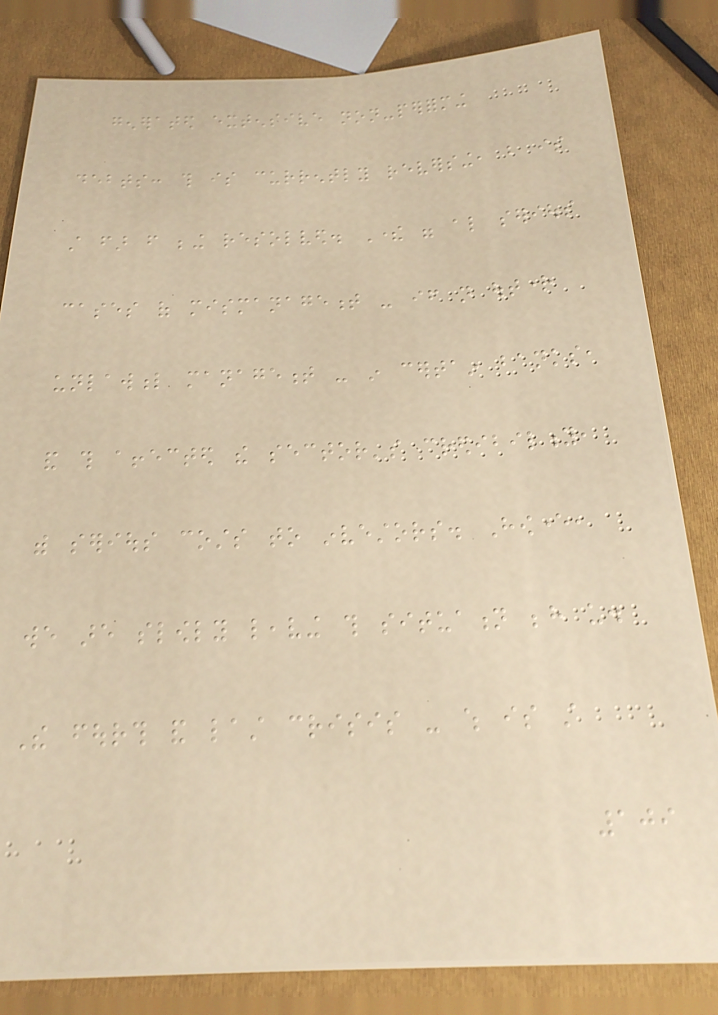generated extensive non-performing
debts: this is currently reversing, but is
still far from being resolved. There were also serious
cases of mismanagement - if not outright
unlawful management - in certain banks,
and this affected the sector's credibility,
with serious costs to investors. However,
we are slowly leaving this situation behind us.
The fourth and last crisis - which is still
109
